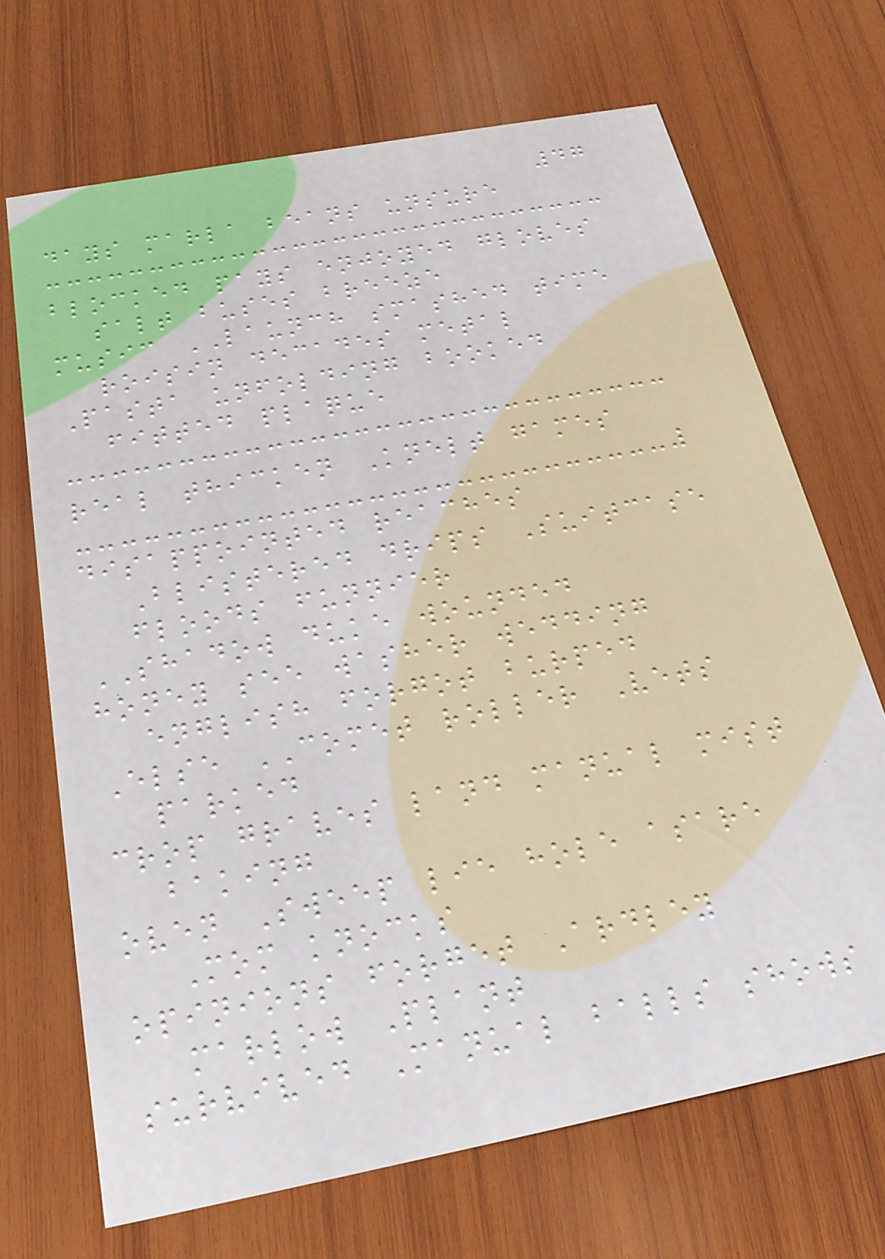47
days marla beans unsure
blocked pays enjoyed gloves
salt buses breeze
music LAUNCH smashed time
roisin decades metal
Pasta unfolding booked
fitted plaque
real thicken Knelt games
disappointed reaches
Blistered drips Suitcase
floods funnier
SHADOW duke wounded
honey see washer wedding
english forgot burped
Else COMET roller Vets
parked
crop graves land manual mist
baking
oven Sweep lie hole asare
Mom knocks
opinions forget Ardley
marlow Plant
survived Manual balls shows
